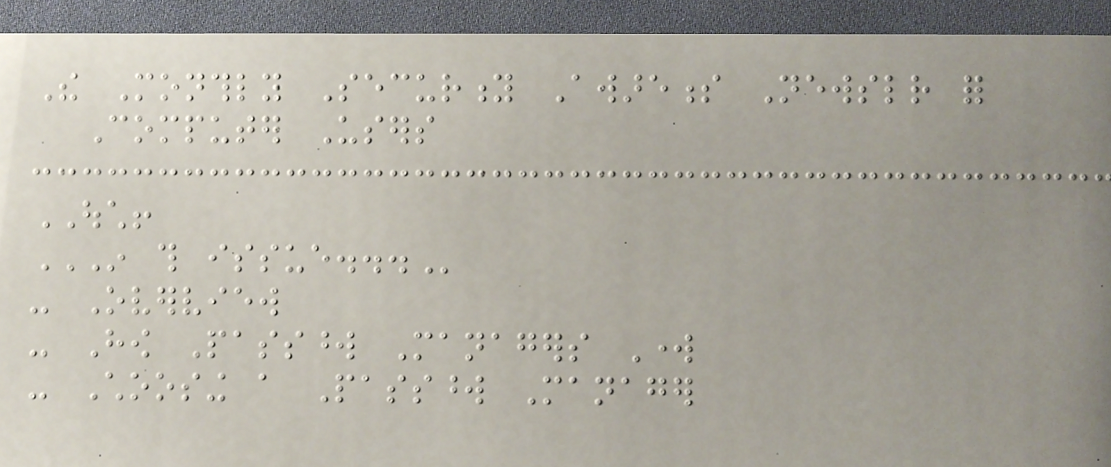The Monthly Security Awareness Newsletter for
Computer Users
OUCH!
IN THIS ISSUE...
- Overview
- How Password Managers Work
- Choosing a Password Manager
